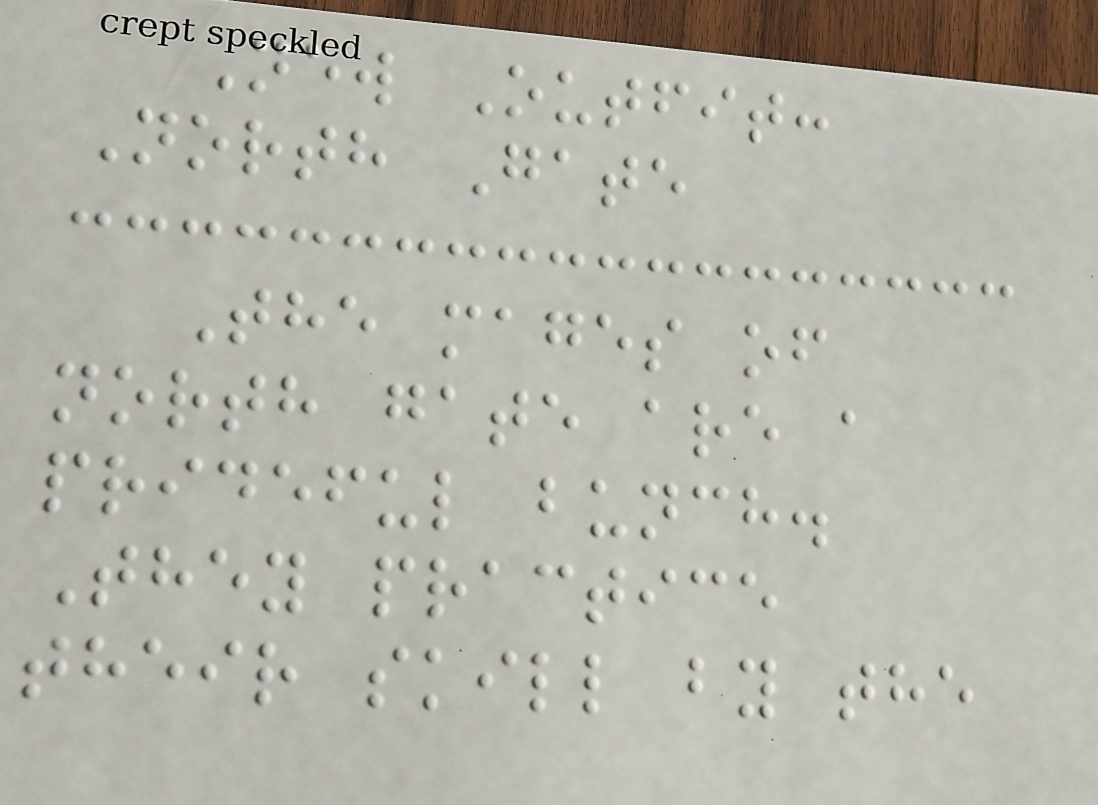New Outfit:
North Gate
The mages of
north gate are a
prideful bunch.
They practice
their skill by the
